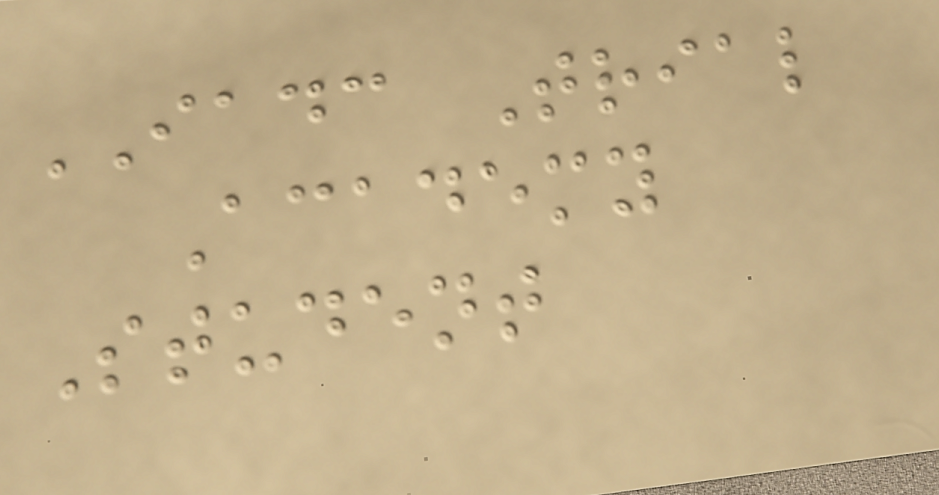IADC Trial
Academy
Student
